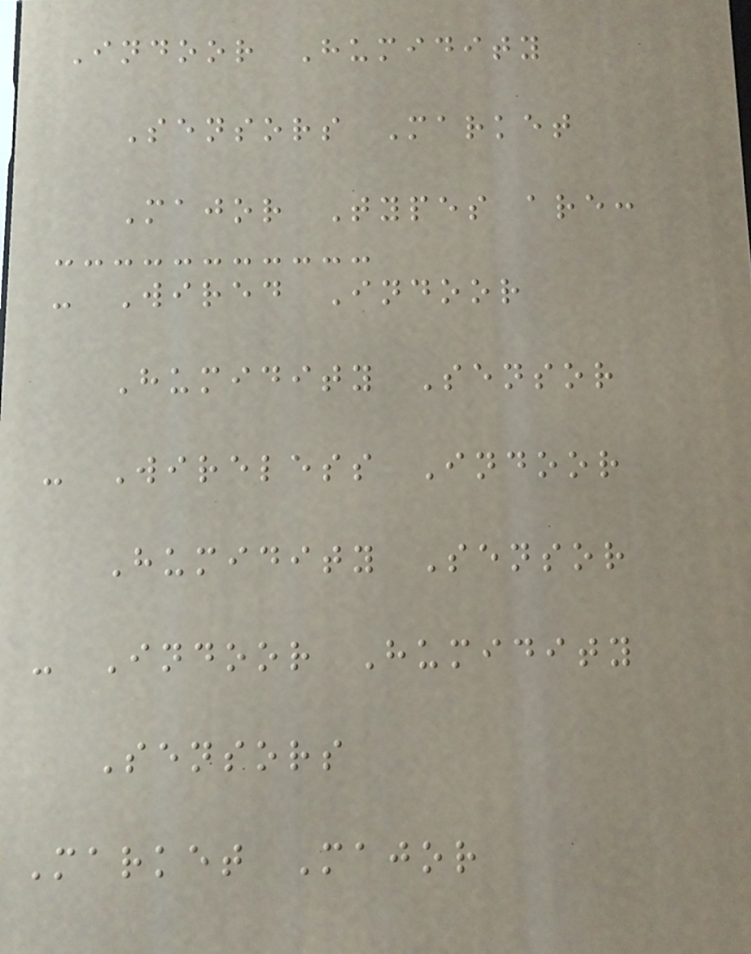Indoor Humidity
Sensors Market
Major Types are:
- Wired Indoor
Humidity Sensor
- Wireless Indoor
Humidity Sensor
- Indoor Humidity
Sensors
Market Major
